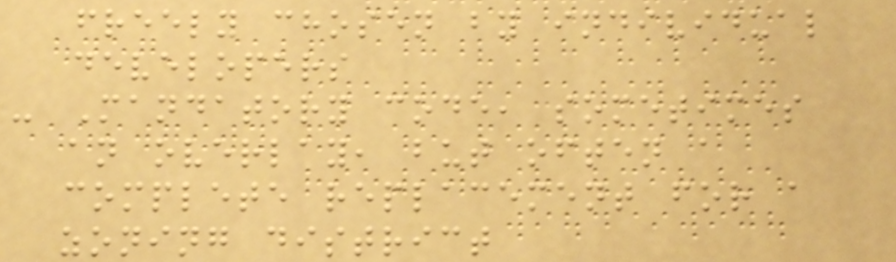freely chosen by individual
developers
- Mandatory code, sometimes
an overlay, but often a
complete replacement for a
zoning district
